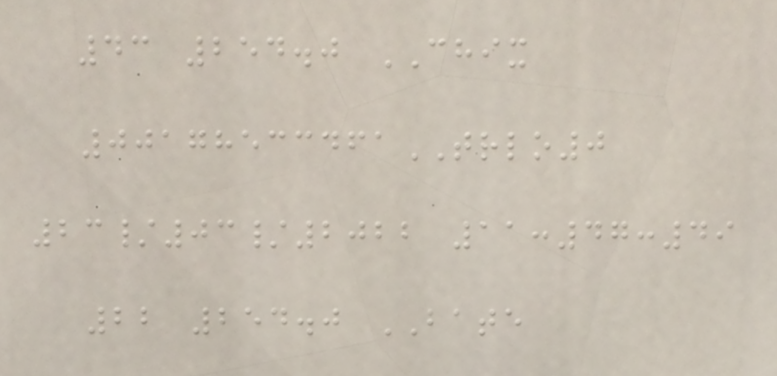43 254.0 CHIX
00178533461TRLO0
23/03/2022 11:47:49
22 254.0 BATE
